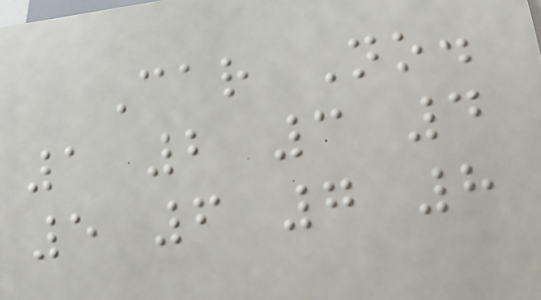Car No.
1 2 3 4
5 6 7 8
